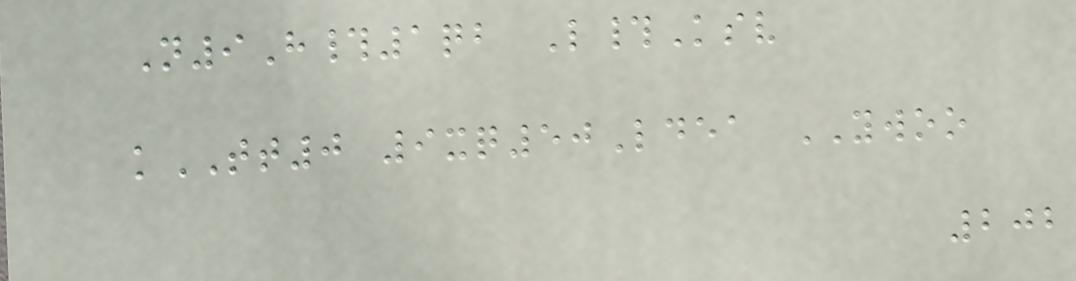N9H#1qb L#Ksv
kTT0 9xq50Ldea YWOO
202
